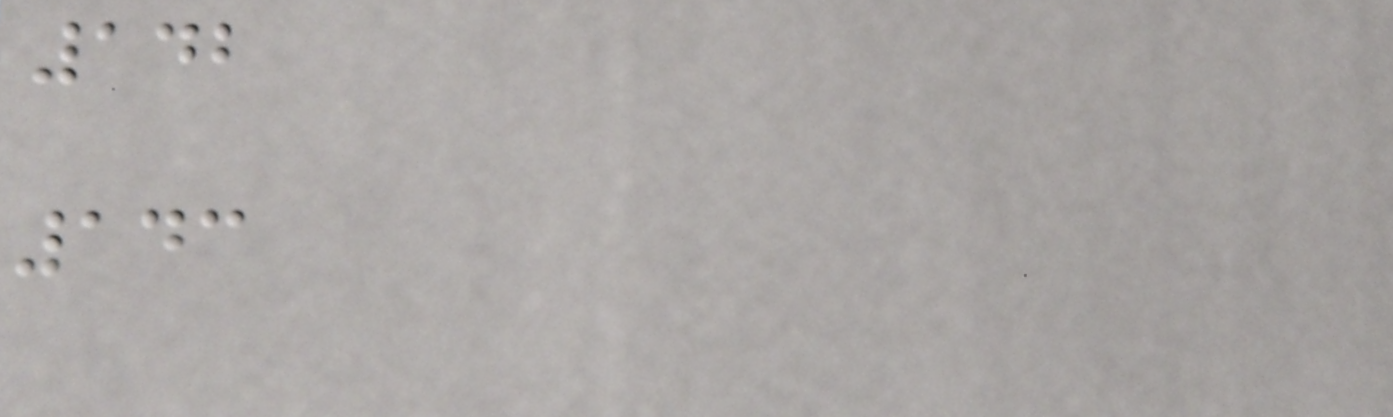142
143
